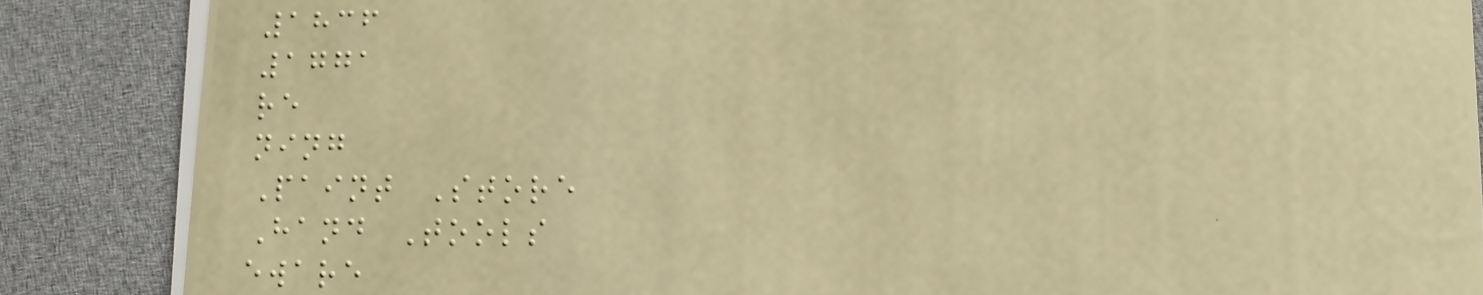1836
1771
re
ning
Paint Store
Hand Tools
eware
